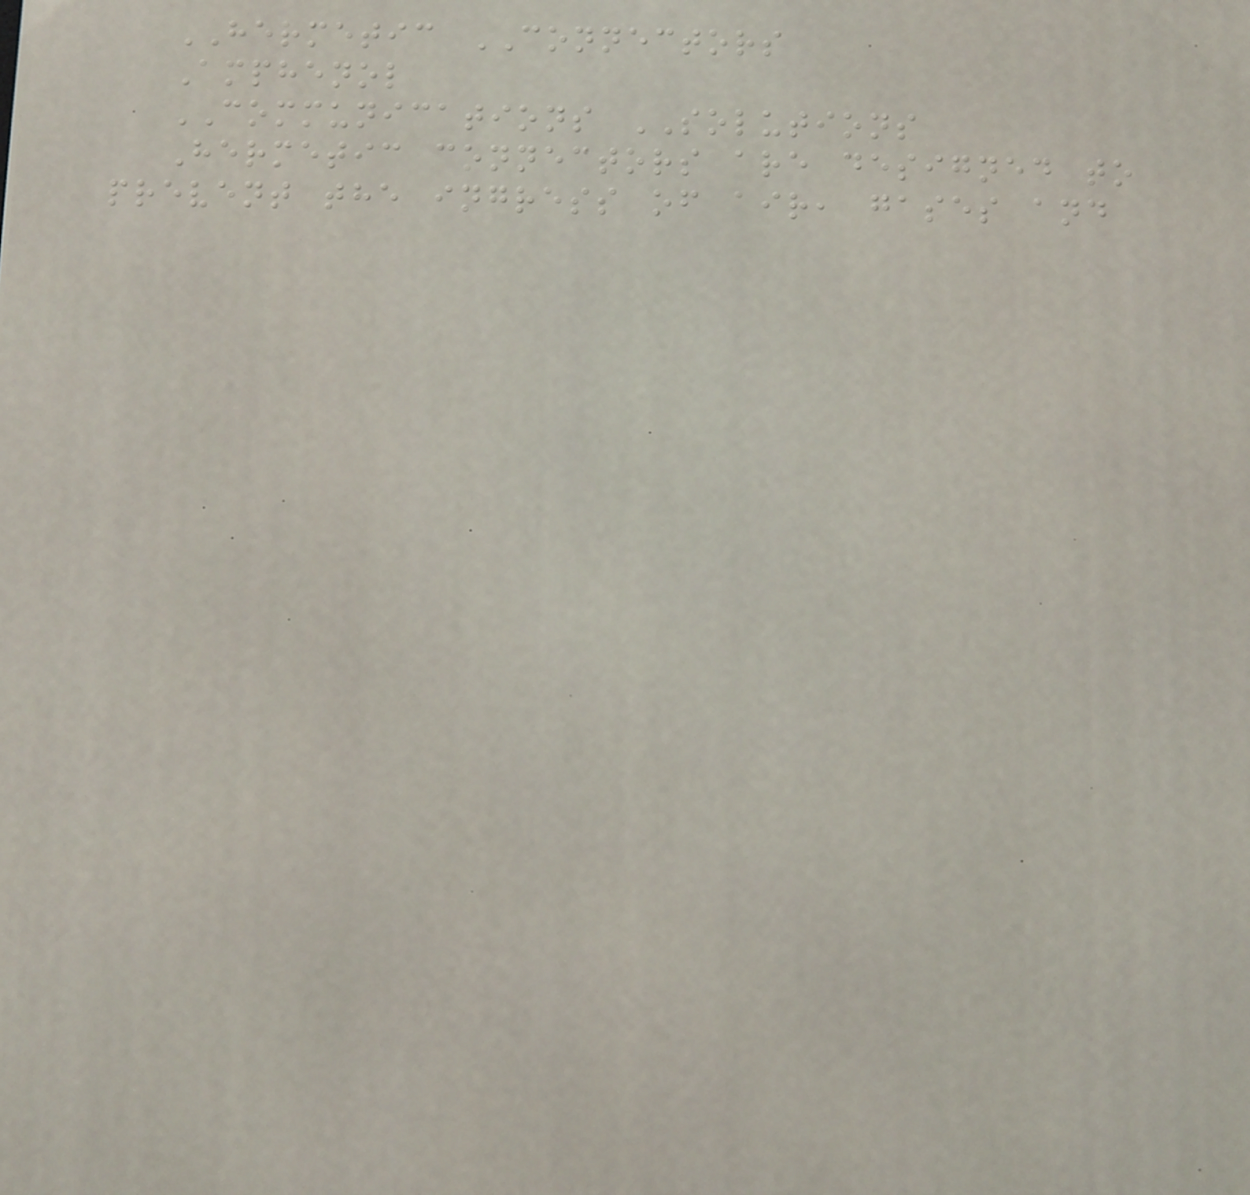HERMETIC CONNECTORS
Amphenol
COMMUNICATIONS SOLUTIONS
Hermetic connectors are designed to
prevent the ingress of air, gases and
